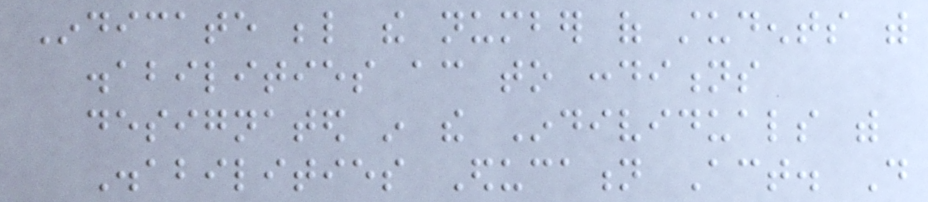Indicate below the number of students with
disabilities according to conditions
designated in the Individuals with
Disabilities Education Act. Do
